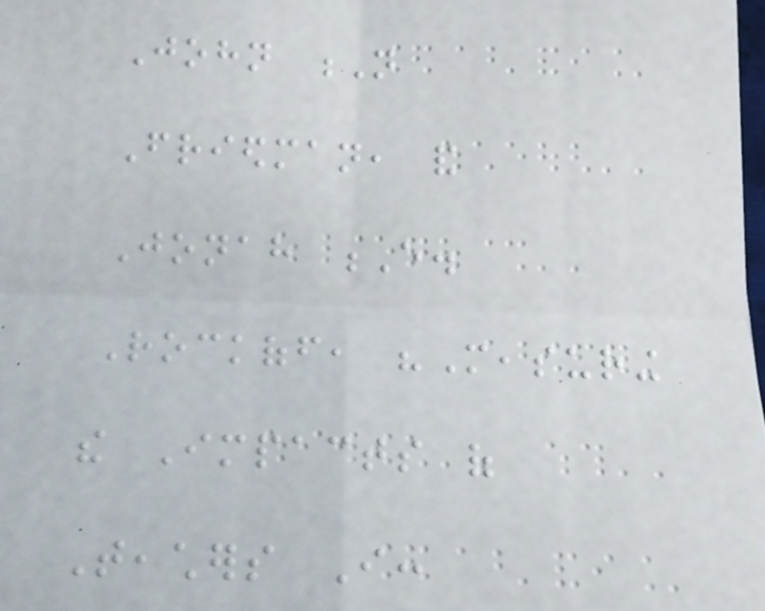John N
Friedman, and
Jonah E.
Rockoff, "Measuring
the Impacts of
Teachers I:
